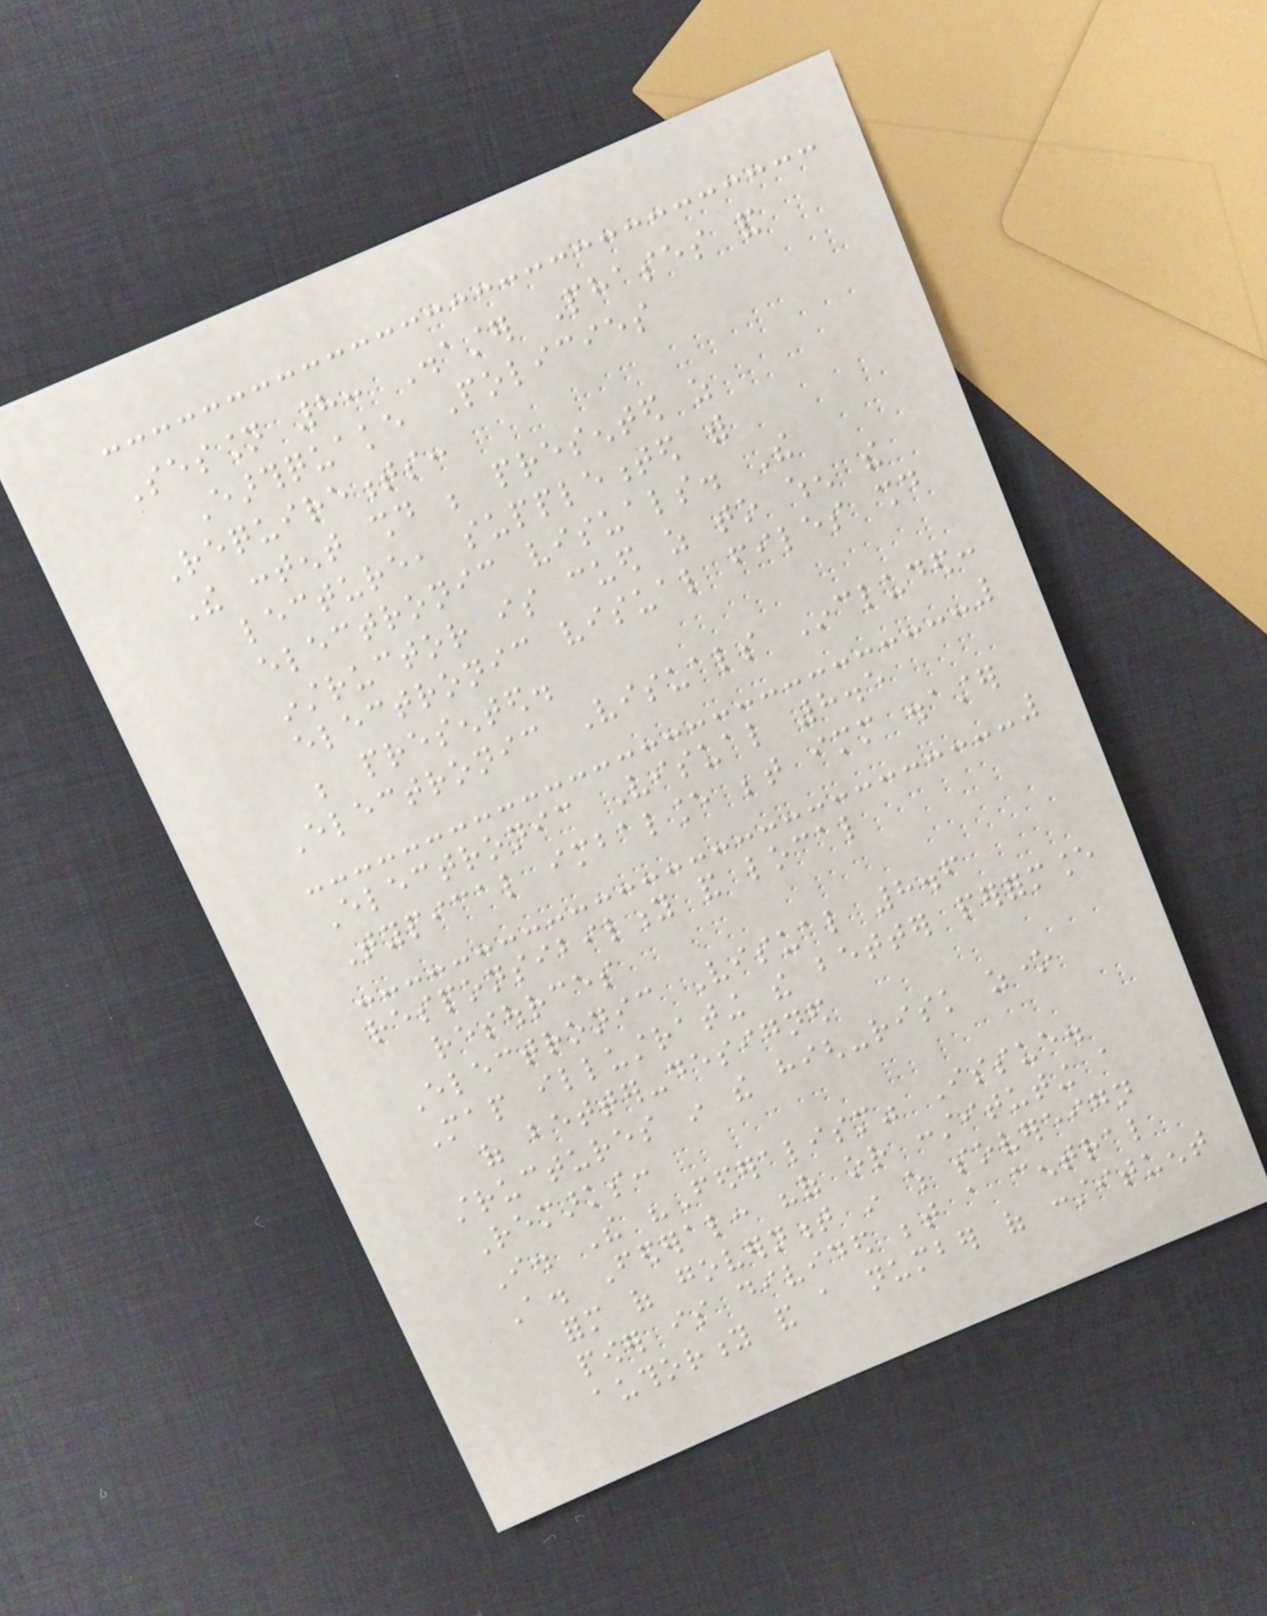Session 8: Disaster Phases and
Earthquake Policies
Requirements:
The content should be presented as
lecture, supplemented with
electronic visuals. The
instructor is cued as to when the
electronic visual files should
be presented.
Electronic Visuals Included:
Electronic Visual 8.5
Typical imbalance between immediate disaster
responsibility and local
resources
Electronic Visual 8.6
Map illustrating the better performance
of better-designed
structures in the high-risk zone
Remarks:
I. The "Federalism" Issue.
A. Federal: "of or constituting a
form of government in which sovereign
power is divided between a central
authority and a number of constituent
